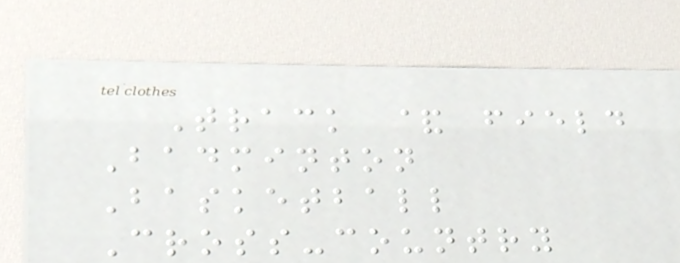Track & field
Badminton
Basketball
Cross-country
